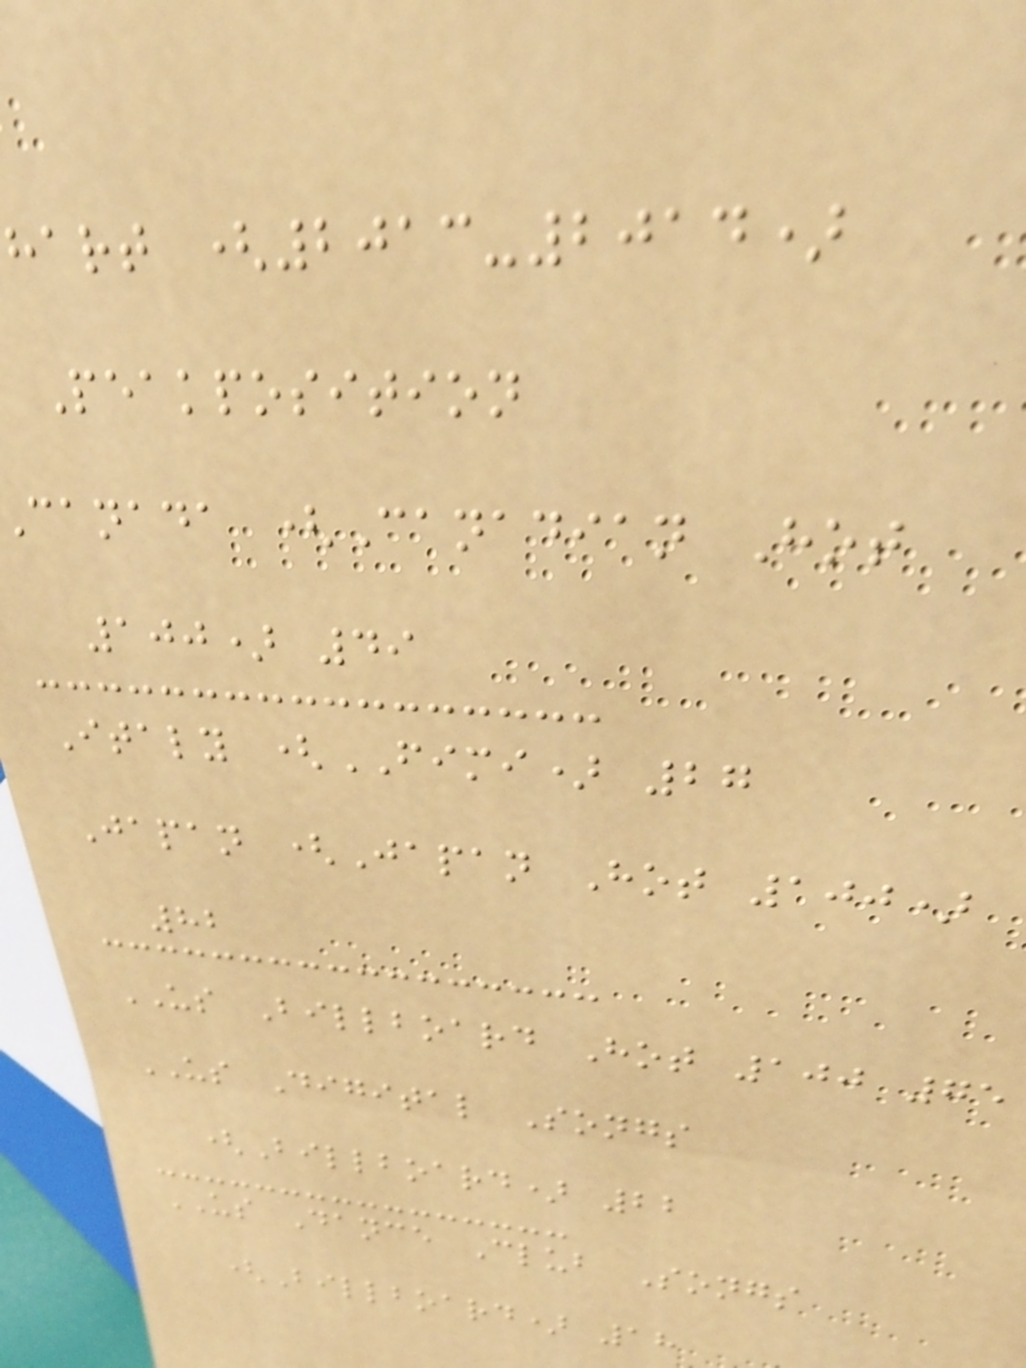hart (2013-2014)
Peakposition
canada (Canadian Hot
100) 49
Italy (FIMI) 27
Japan (Japan Hot 100)
82
US Billboard Hot 100 75
US Digital Songs
(Billboard) 22
US Dance Club Songs
(Billboard) 18
